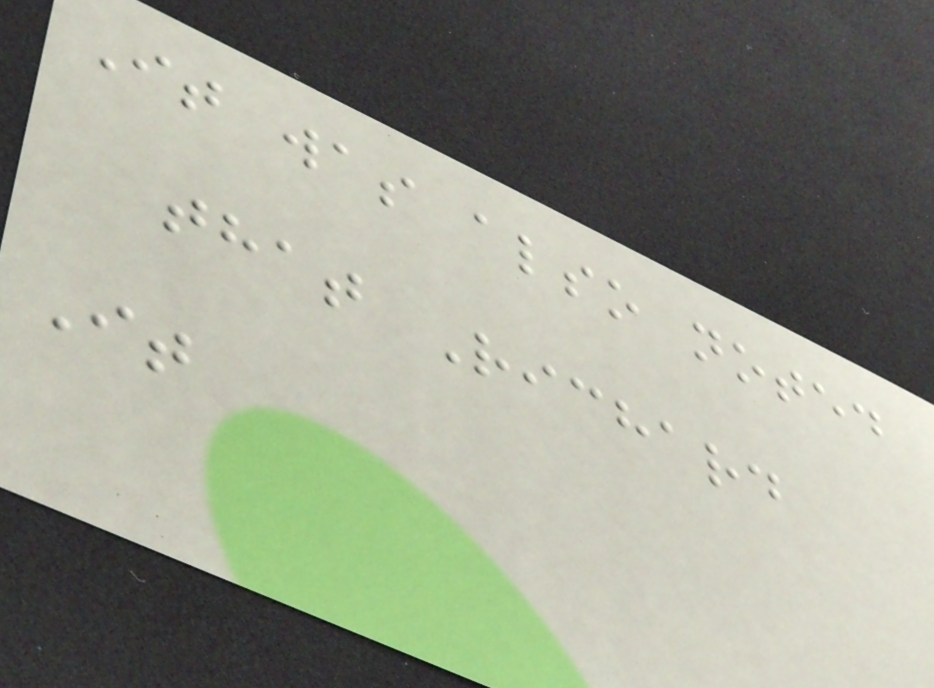It was also noted
that Richard
It
